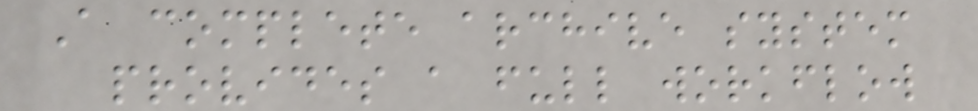A complete archive system
provides a full workflow
